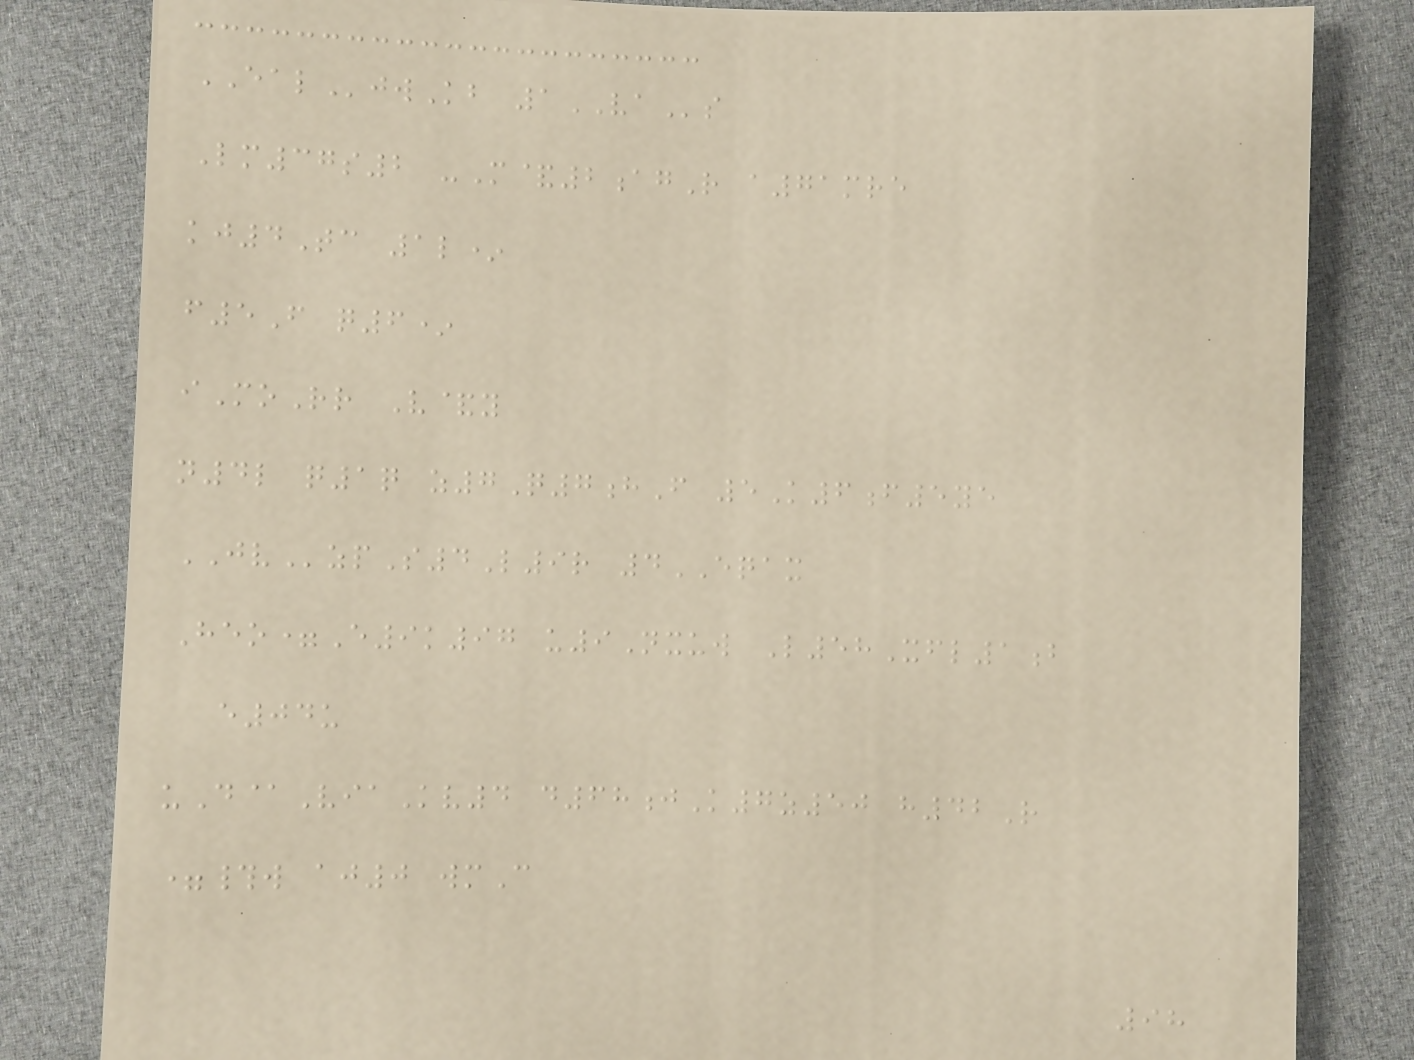EALjwKb 1VAs
Lm37s2 -M&2agR a71mre
kj4Tc 1l*
f5F q6*
iMoRr V&y
n4l q1q z7Q7hF 5K6f5ye
JVzpS4L9r 4EQAX
Heo=E9k97 u9Nxuw L58Xfl1b
e04u
uD@ViaKv4 d68jK7z50 h42R
=#w aj0 wmC
98
